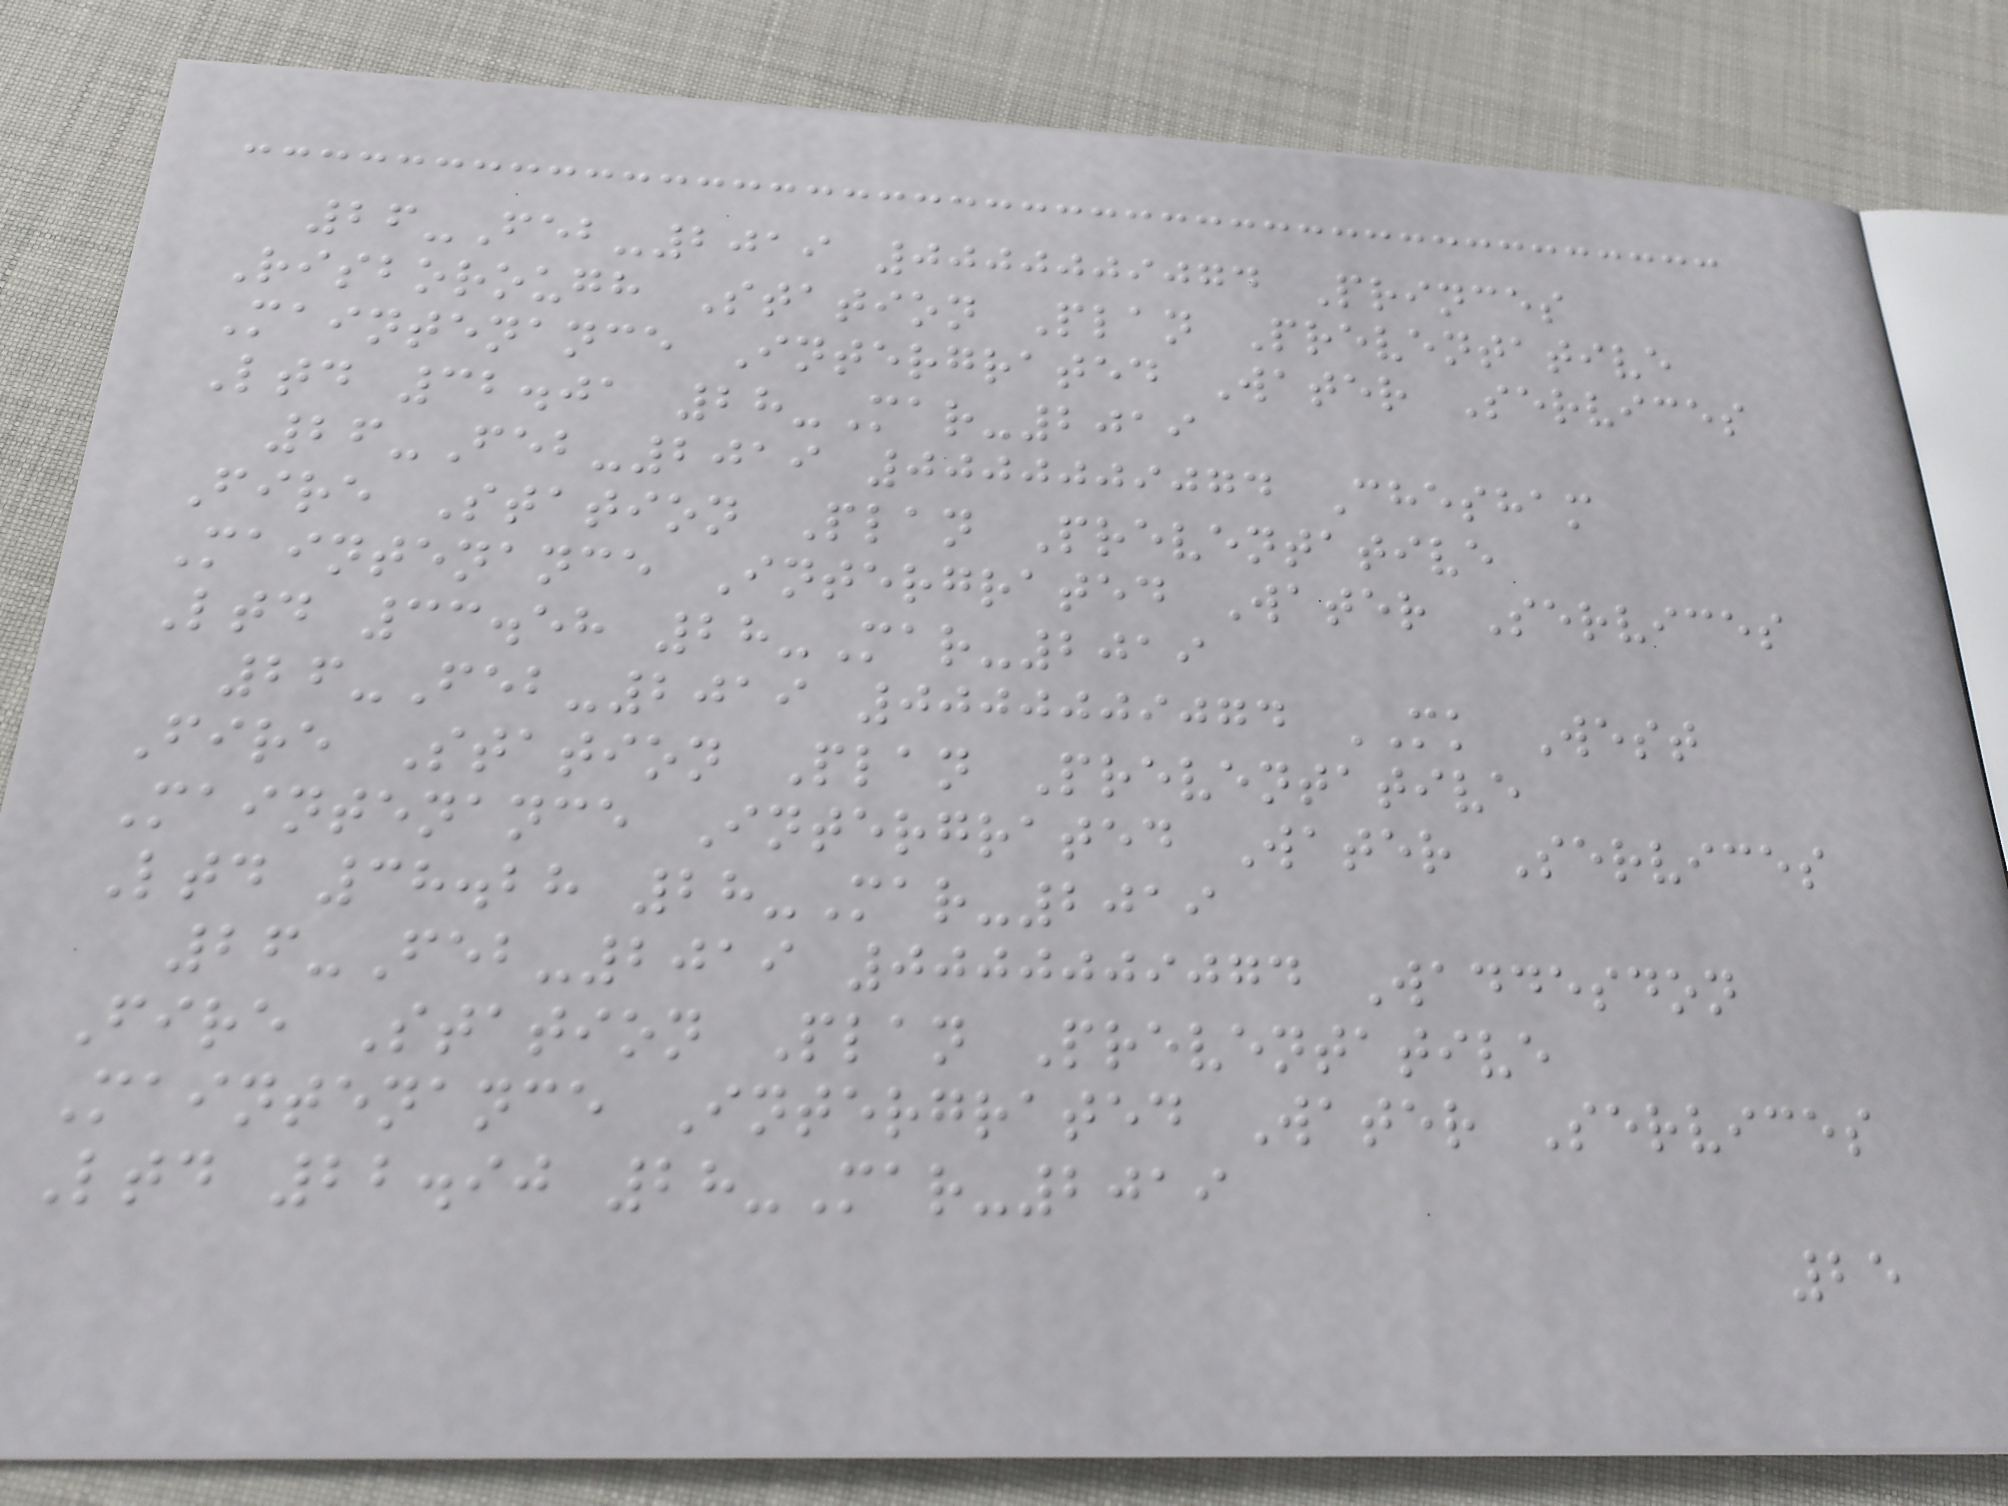26-Feb-2019 0000009074 Princes
Risborough Station Plan Preventative
Maintenance Intergrated Water Services
Ltd 32.01 28-Mar-2019
26-Feb-2019 0000009074 Chesham
Fire Station Plan Preventative
Maintenance Intergrated Water Services
Ltd 33.58 28-Mar-2019
26-Feb-2019 0000009074 MK West
Fire Station Plan Preventative
Maintenance Intergrated Water Services
Ltd 38.28 28-Mar-2019
26-Feb-2019 0000009074 Waddesdon
Fire Station Plan Preventative
Maintenance Intergrated Water Services
Ltd 22.90 28-Mar-2019
25
